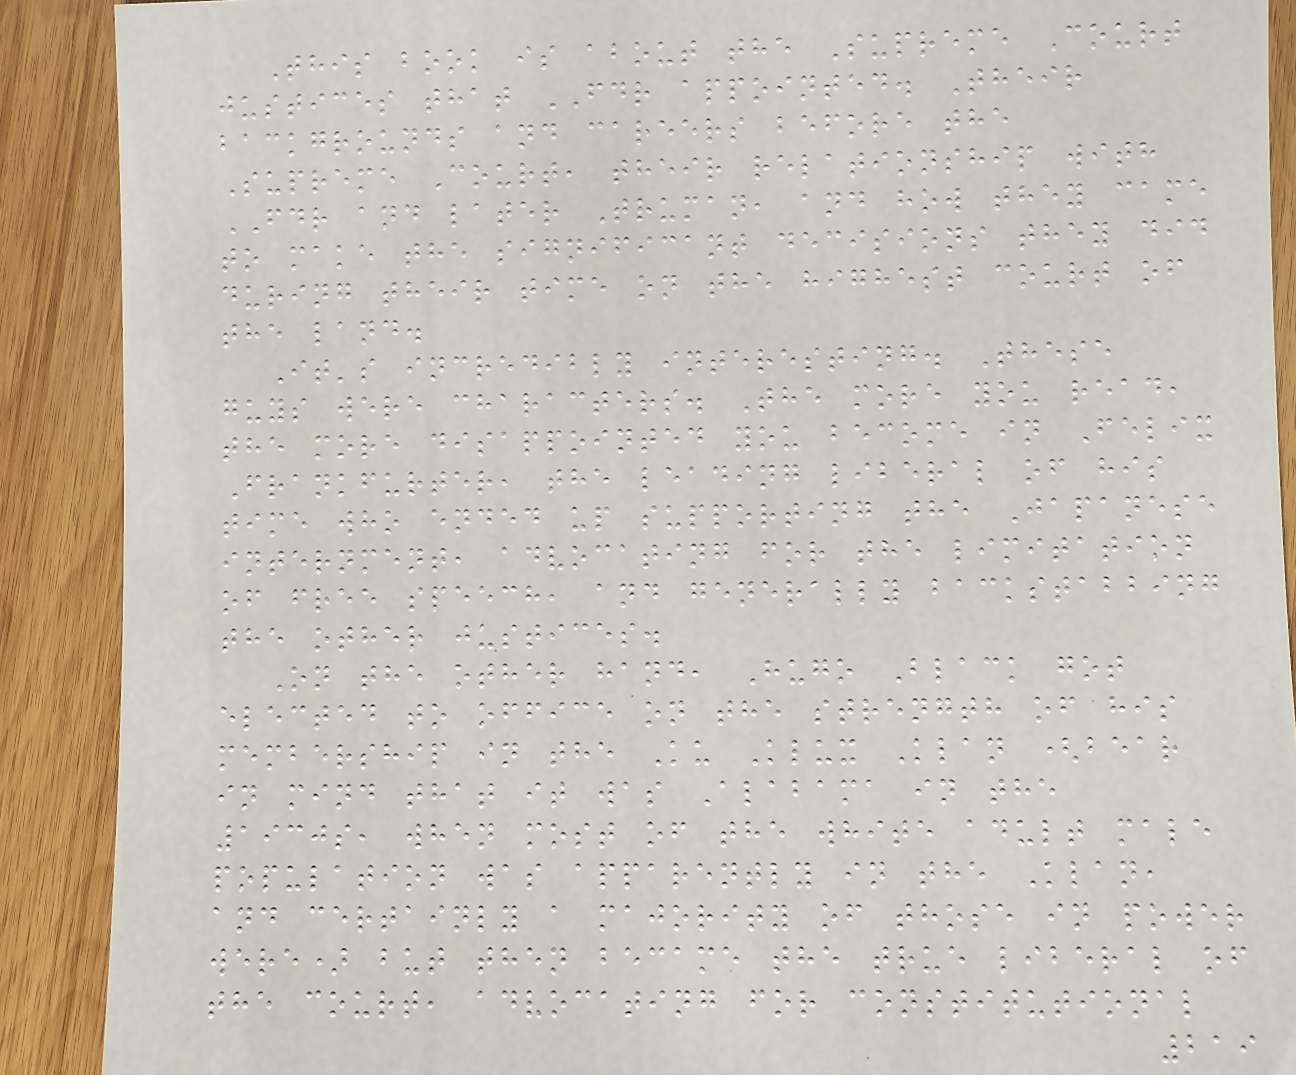This book is about the Supreme Court
justices that FDR appointed. Their
backgrounds and careers before the
Supreme Court, their relationship with
FDR and later Truman, and how they came
to make the significant decisions they did
during their time on the highest court of
the land.
It's incredibly interesting. These
guys were characters. The more you read,
the more disappointed you become in Felix
Frankfurter, the leading liberal of his
time who ended up supporting the Japanese
internment, advocating for the limitation
of free speech, and generally backstabbing
the other justices.
On the other hand, Hugo Black got
elected to office on the strength of his
membership in the Ku Klux Klan (bear
in mind that it was Alabama in the
1930s, when most of the white adult male
population was apparently in the Klan,
and certainly a majority of those in power
were) but then became the true liberal of
the court, advocating for constitutional
219
